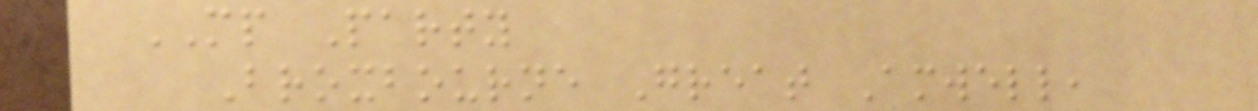MP Party
Broxbourne Great Amwell,
